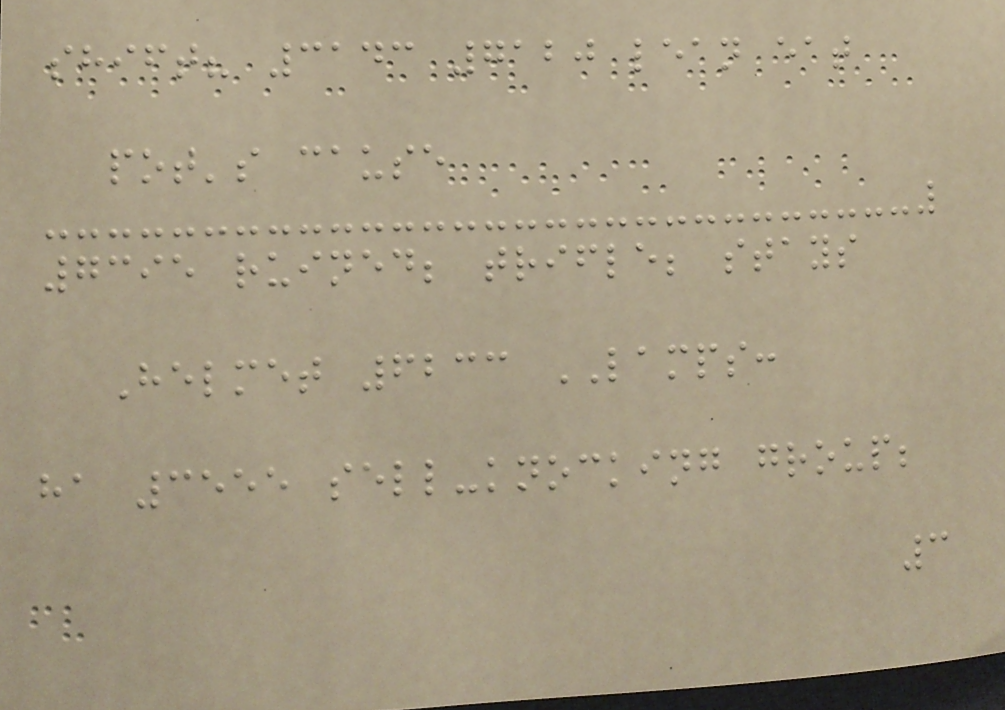shift? 3143 7120 lean eat
pot's cause
7395 ruined; trifle; stays
Helmet 6233 LAMPS:
ha 3555 sell-knocking group;
3
